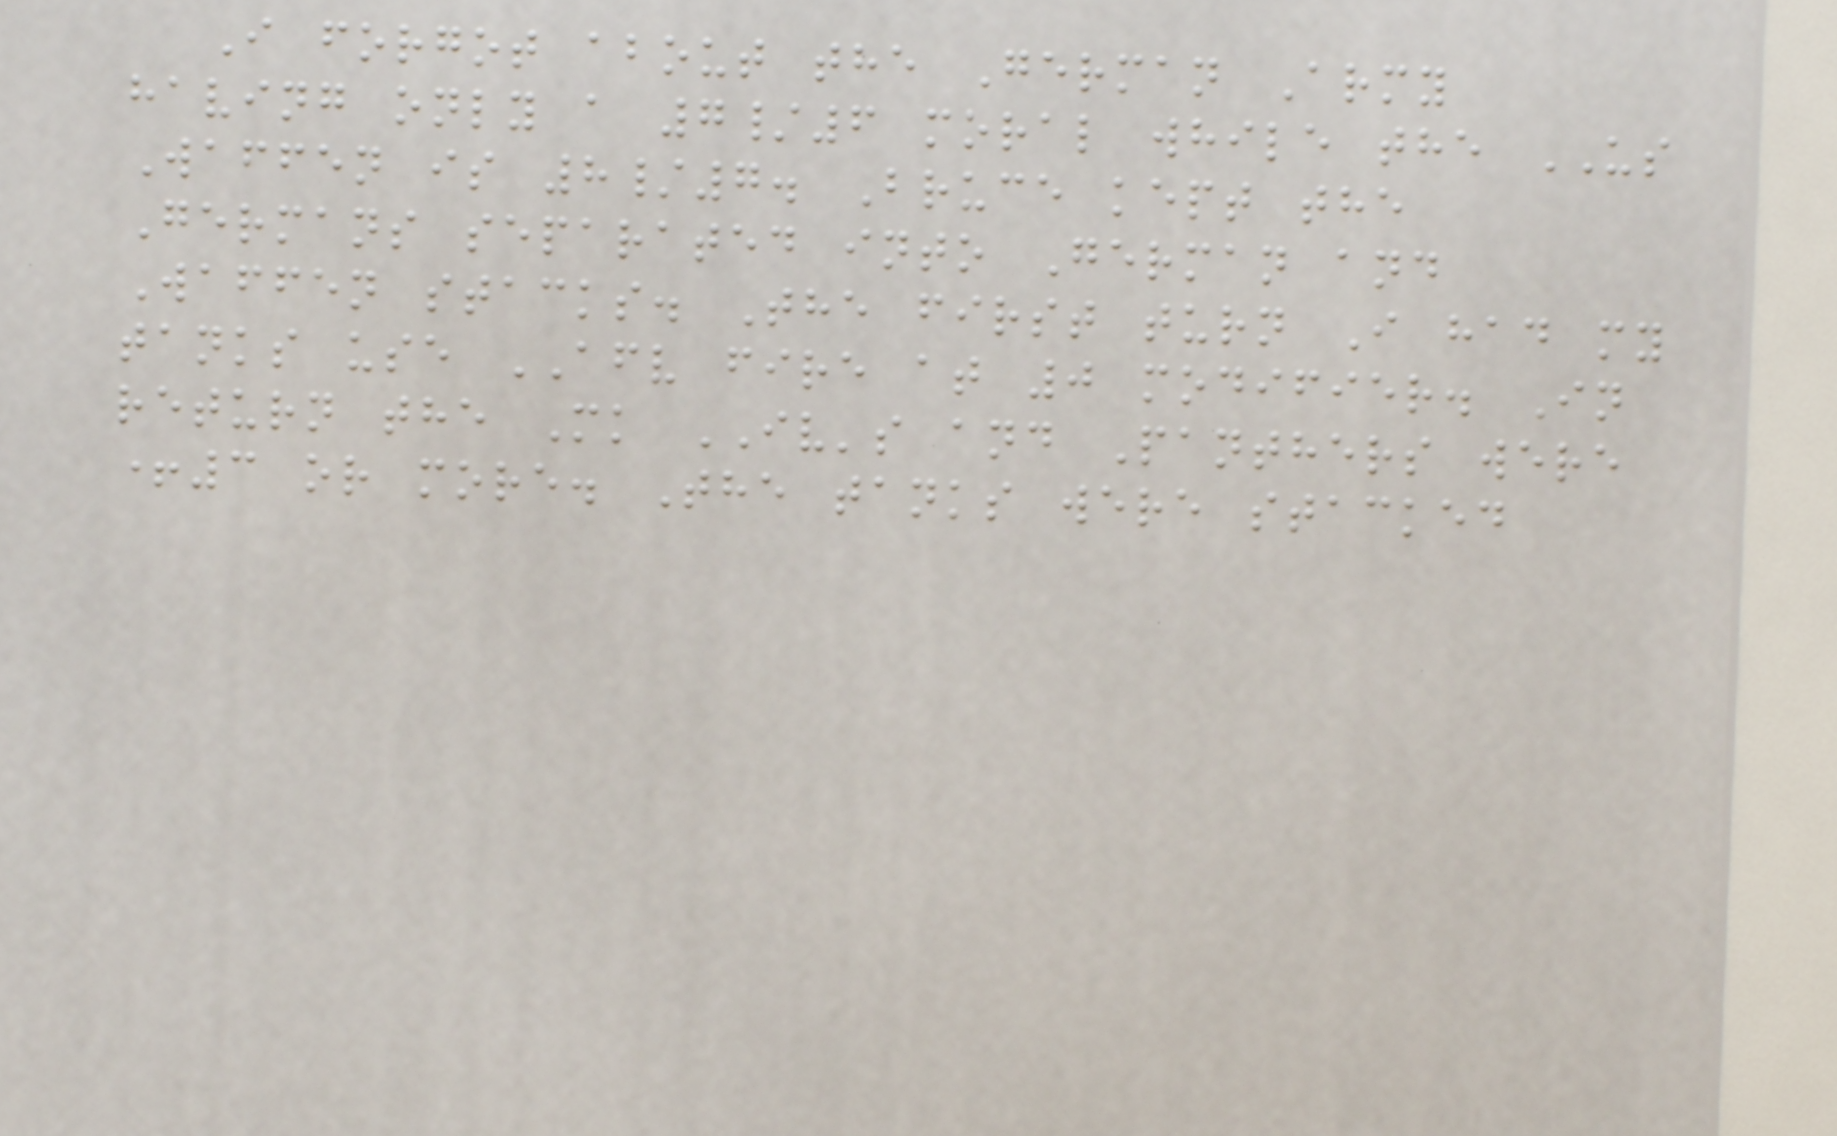I forgot about the German Army
having only a 7/6 moral while the US
Waffen is 8/7. Bruce kept the
Germans separated into German and
Waffen stacks. The first turn I had my
tanks use AFV fire at 0 modifier. In
return the Mk IV's and Panthers were
+3 or more. The tanks were stacked
